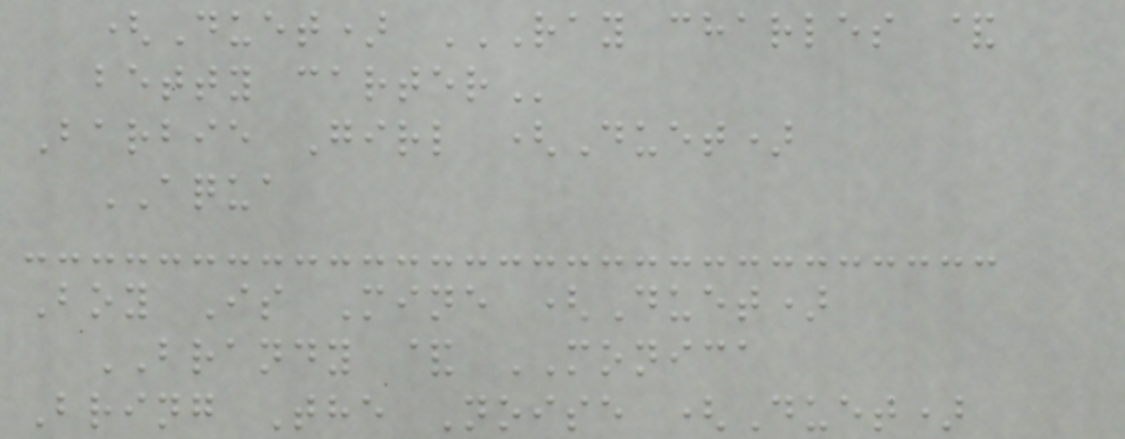(Duet) RAY CHARLES &
BETTY CARTER
Barbie Girl (Duet)
AQUA
Boy Is Mine (Duet)
BRANDY & MONICA
Bring The Noise (Duet)
